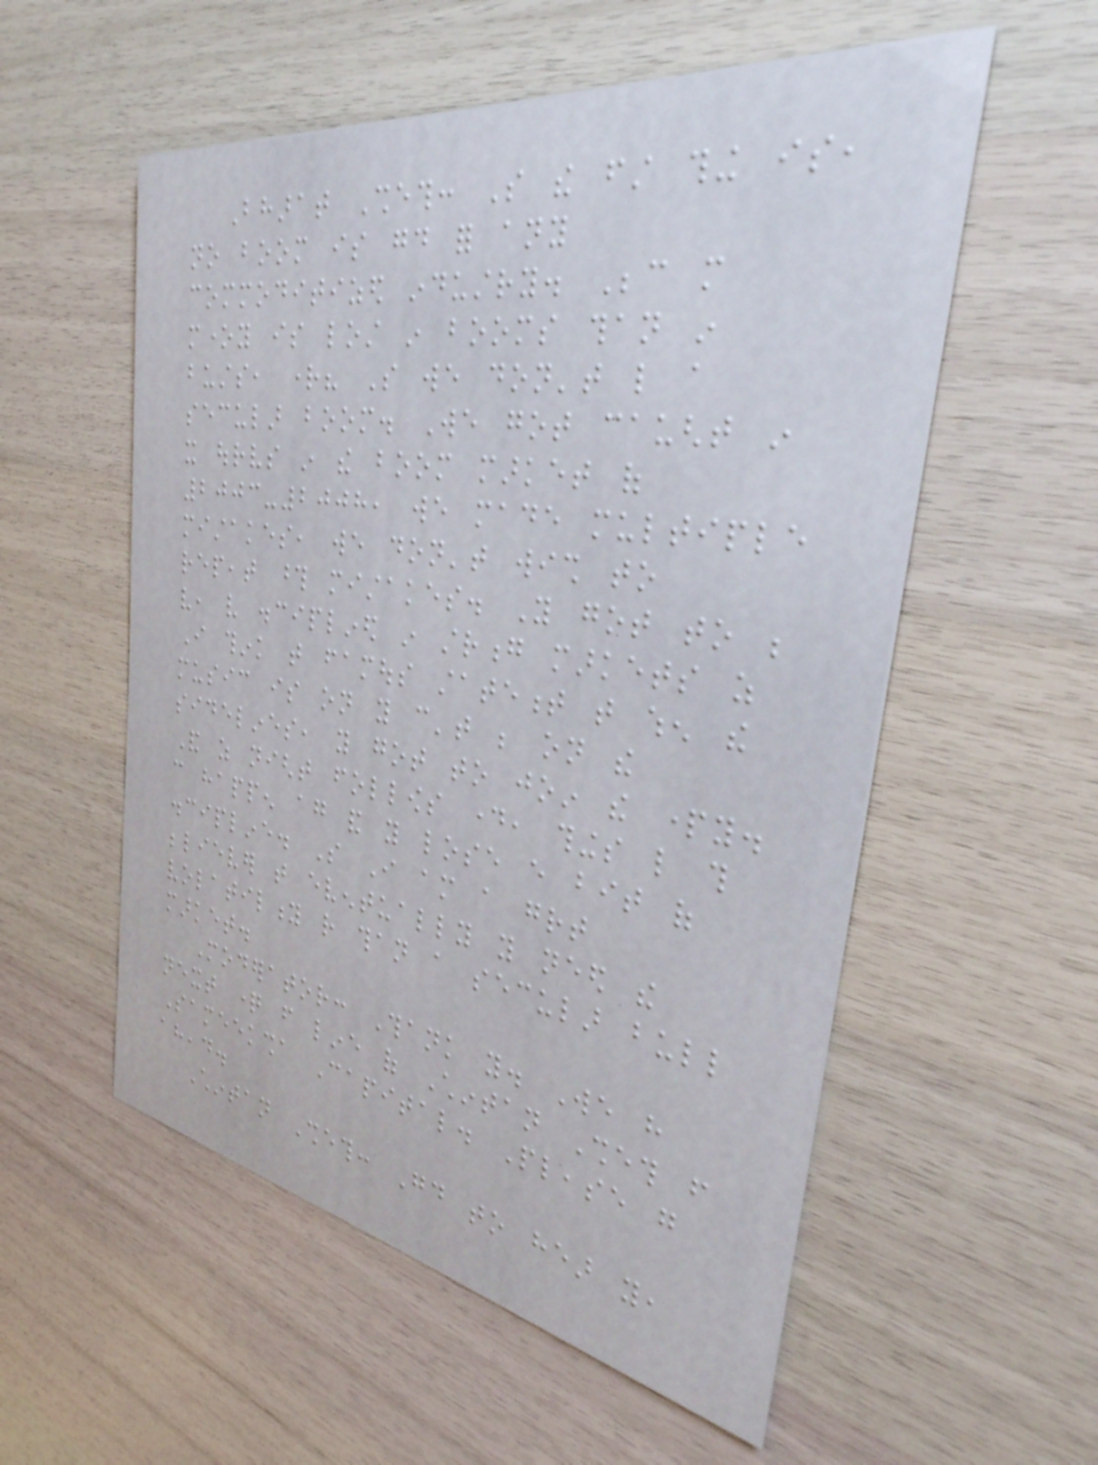Bharat Sheth: So the first thing is,
no boom is good for any
commoditized industry. Because more
money is lost in booms than in
busts, right? So we don't like a
secular boom. We got caught in
it ourselves in the boom market of
2003-2008, we made multiple
mistakes, we don't wish to
repeat those mistakes. You got to be
very, very disciplined in strong markets as
I think that famous statement that when the
music is on you can't be on the
sidelines, you got to join the party.
And as night follows day, things like this
can happen again and you lose every bit of
discipline. So I am a great
believer that eventually you need the
volatility rather than a secular bull
market.
Moderator: Thank you. We have
next question from line of Chintan Sheth from
Sameeksha Capital. Please go
ahead.
Chintan Sheth: Good to hear you,
